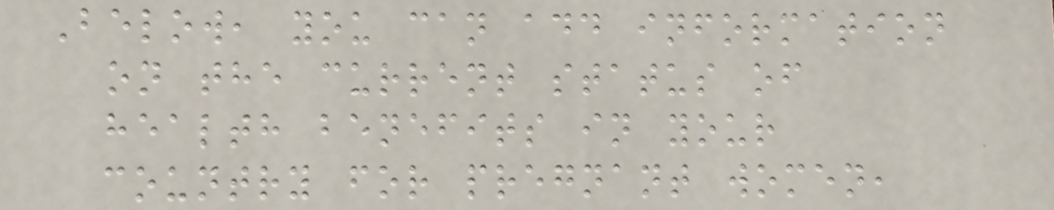Below, you can add information
on the current status of
health benefits in your
country for pregnant women,
